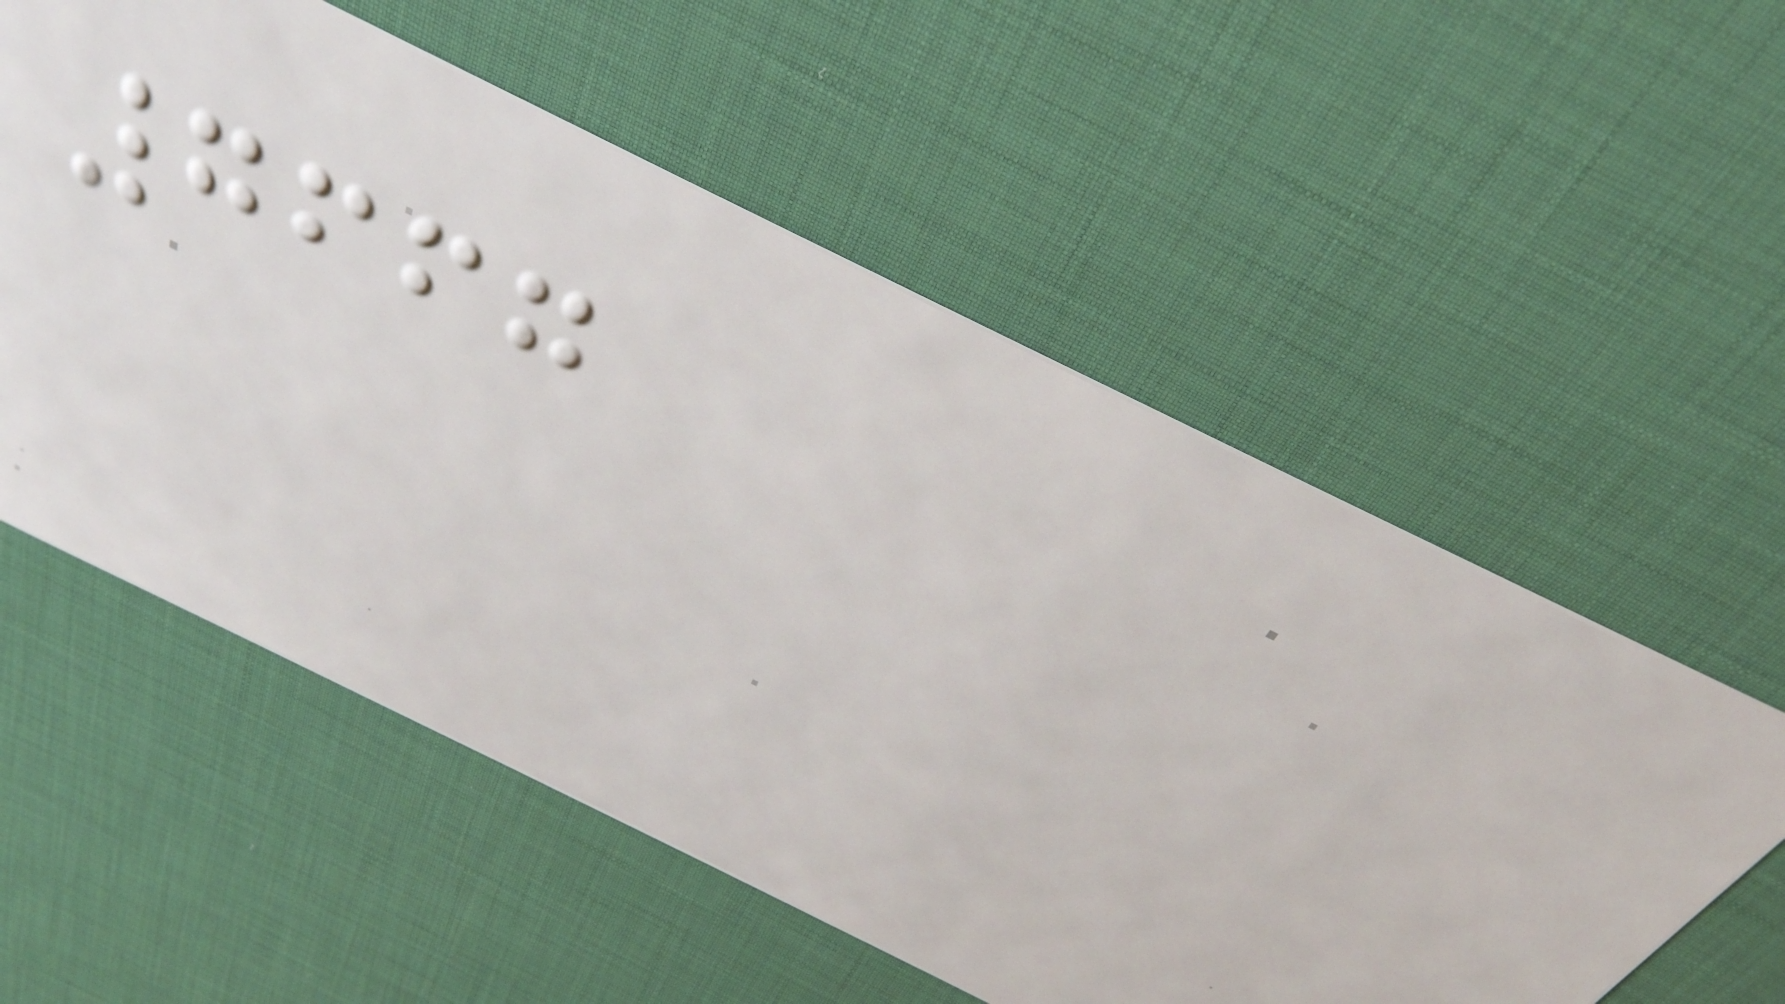7667
